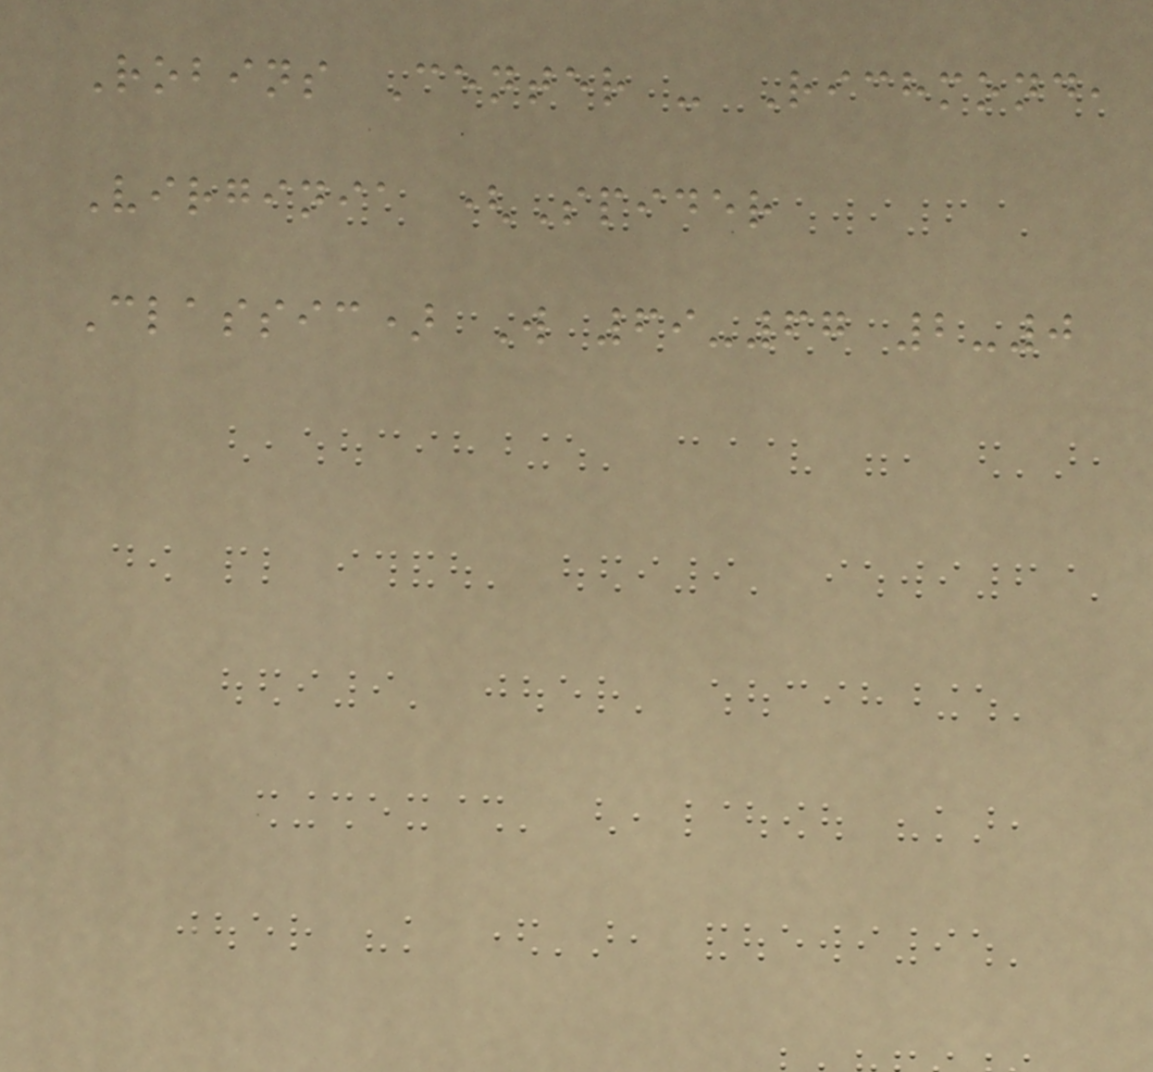Robins Center - Richmond,
Virginia (Spider
Classic) W 69-67 2-0
